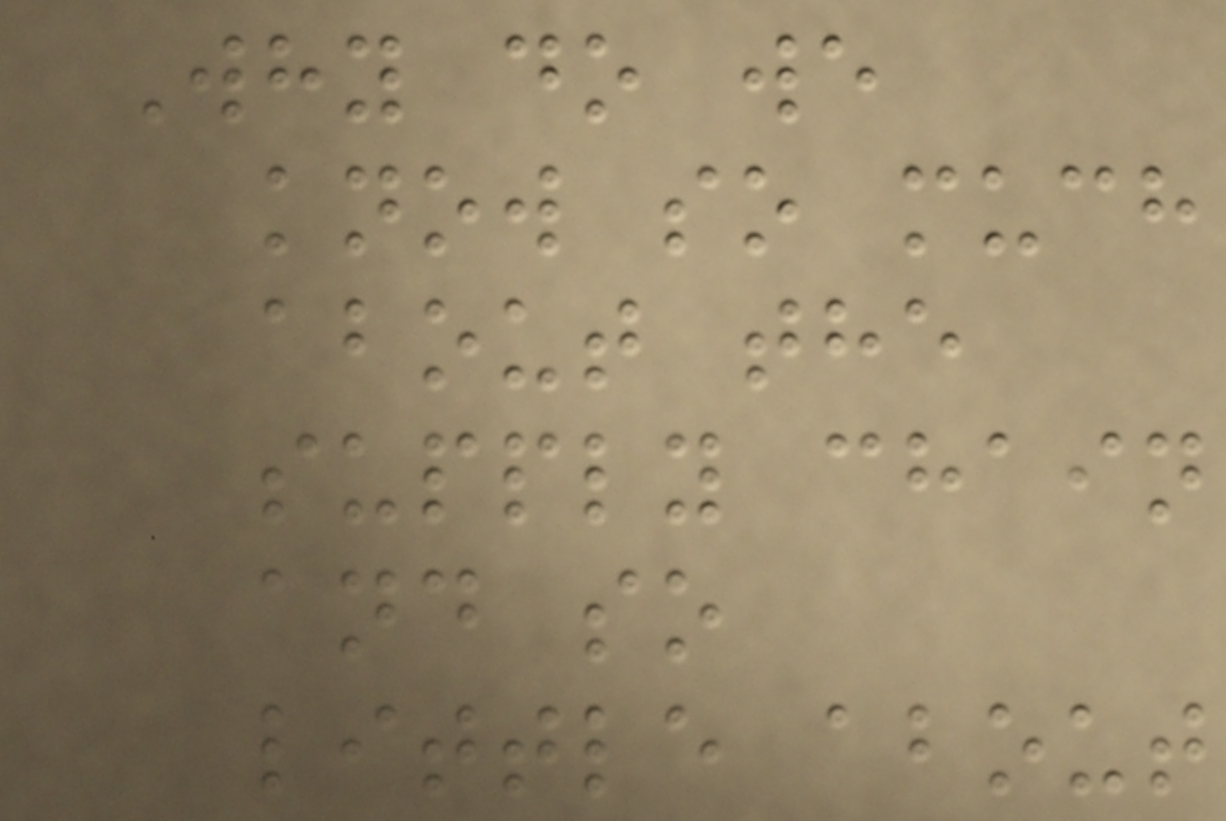Why do we
know so much
about the
supply chain
and so
little about
